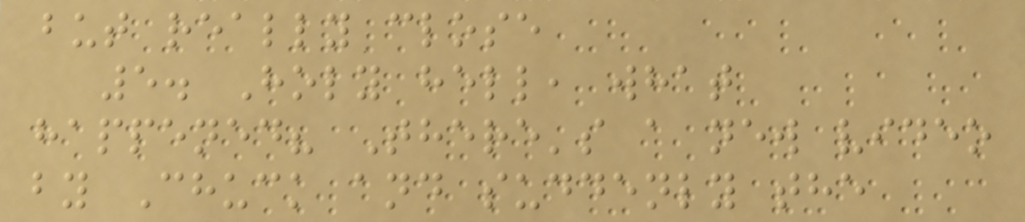but really close
5. Holy hell, what
happened? There's a new video
by Chuck and suddenly the
